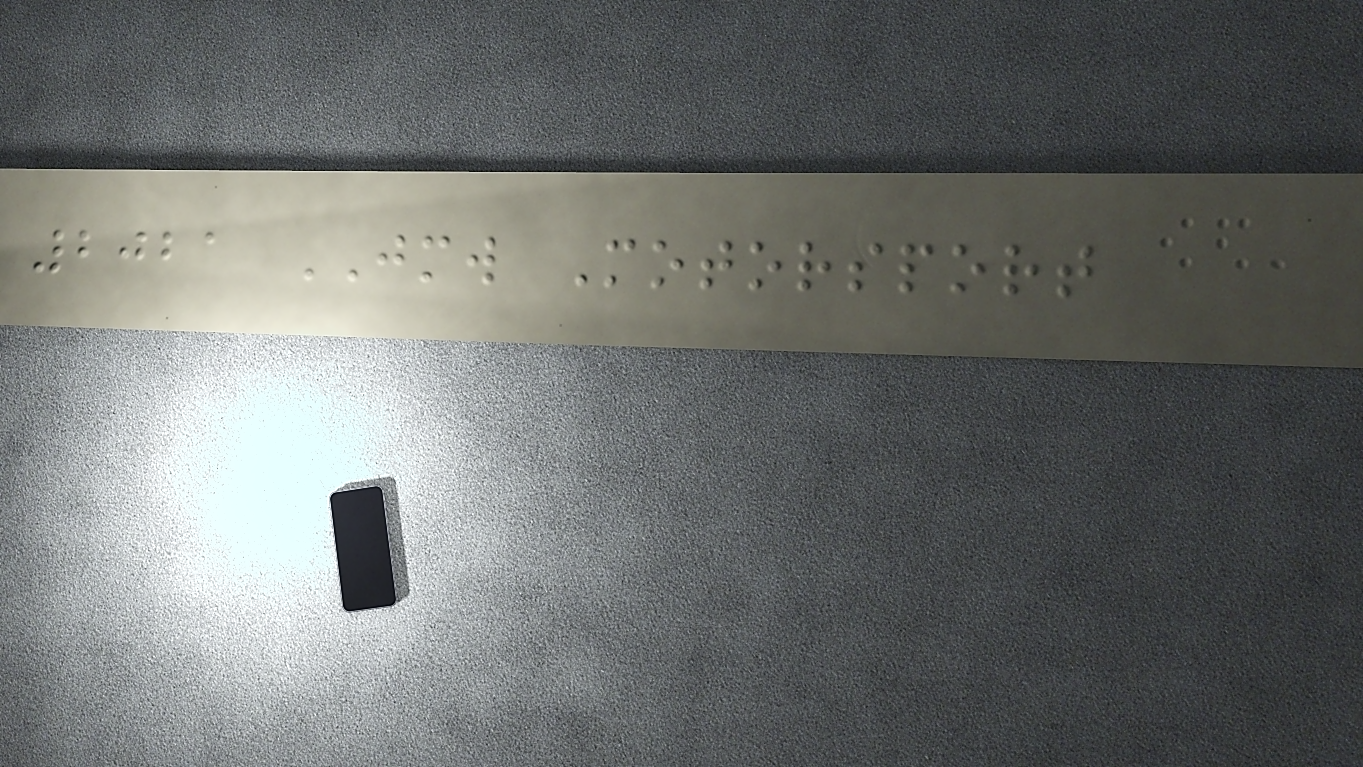2021 JMW Motorsport
